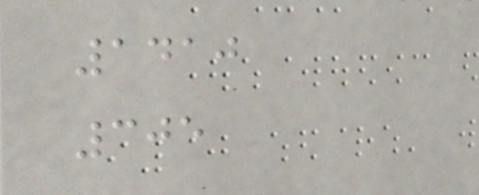1410
305
